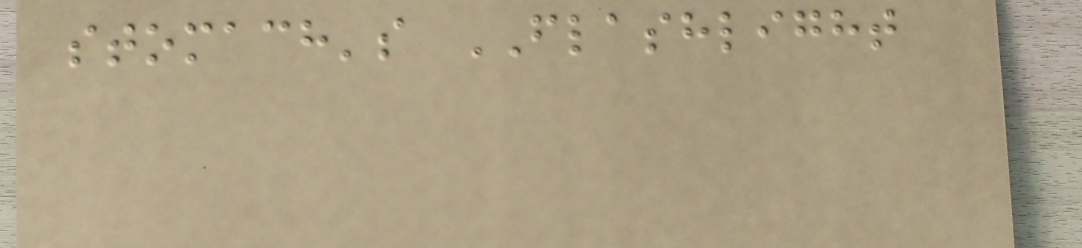stomach's FLASHLIGHT
